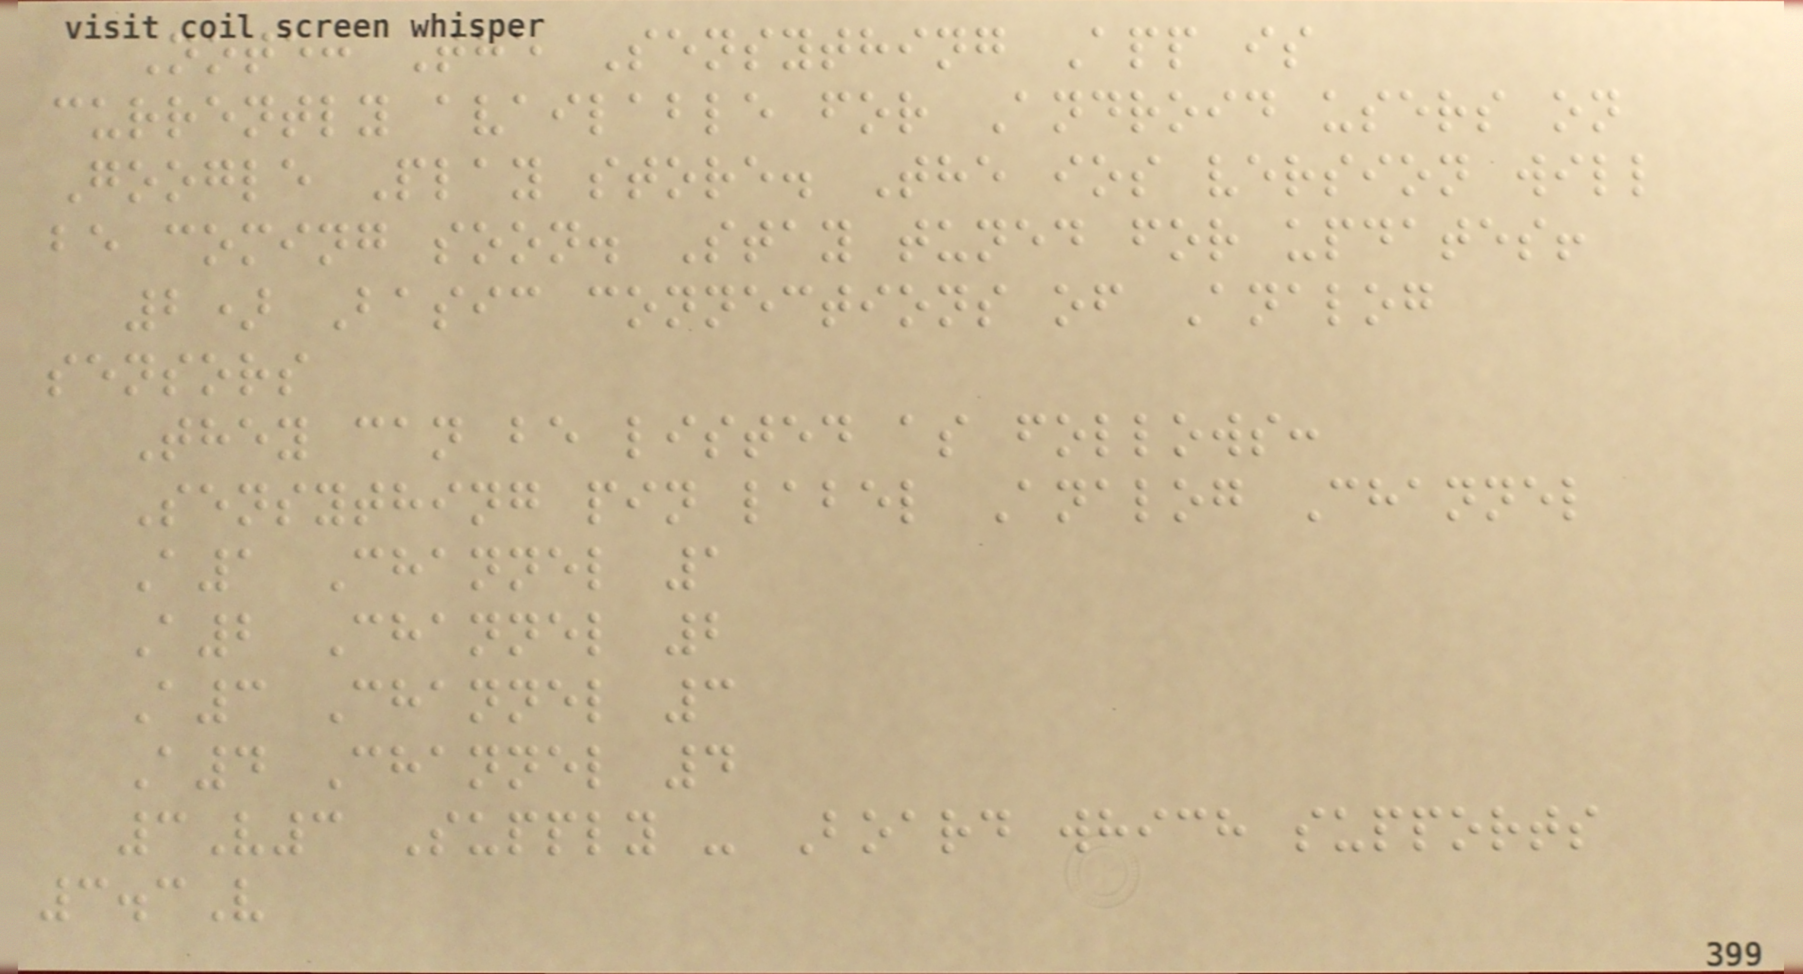Note: The Sensything App is
currently available for Android users on
Google Play store. The ios version will
be coming soon. Stay tuned for updates!
2) Basic connections of Analog
sensors
They can be listed as follows:
Sensything pin label Analog Channel
A1 Channel 1
A2 Channel 2
A3 Channel 3
A4 Channel 4
3V3 Supply - Board which supports
3.3V
